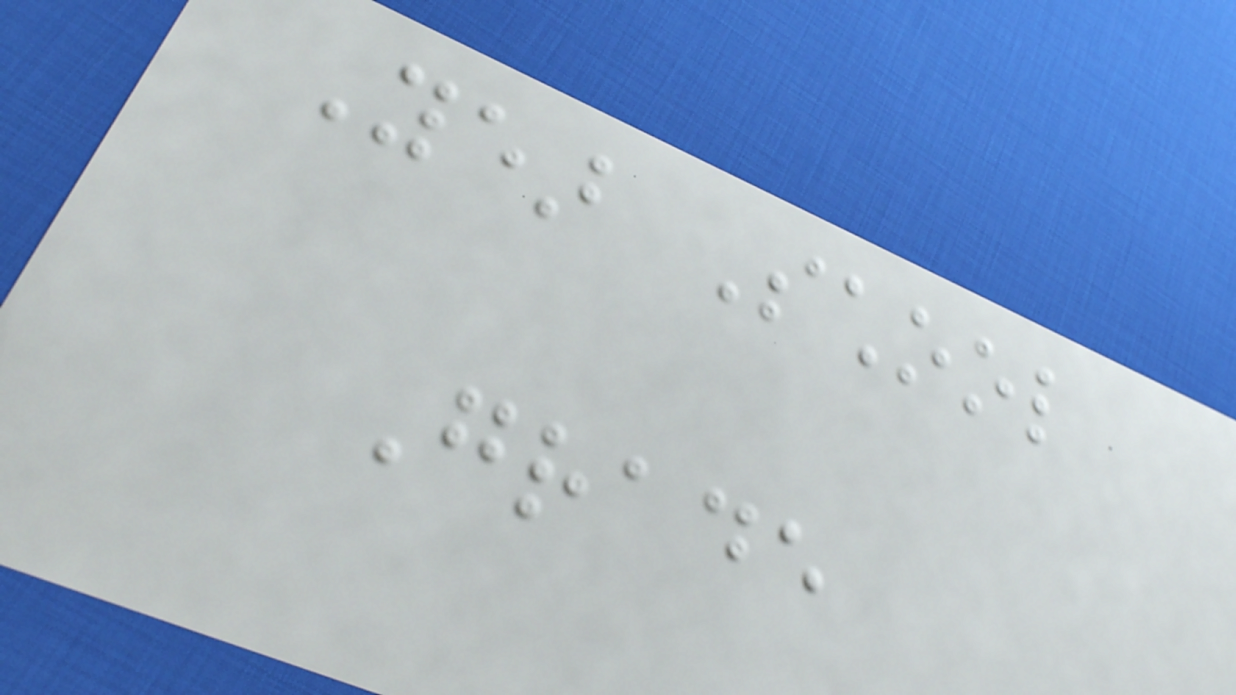Year School
Grade
